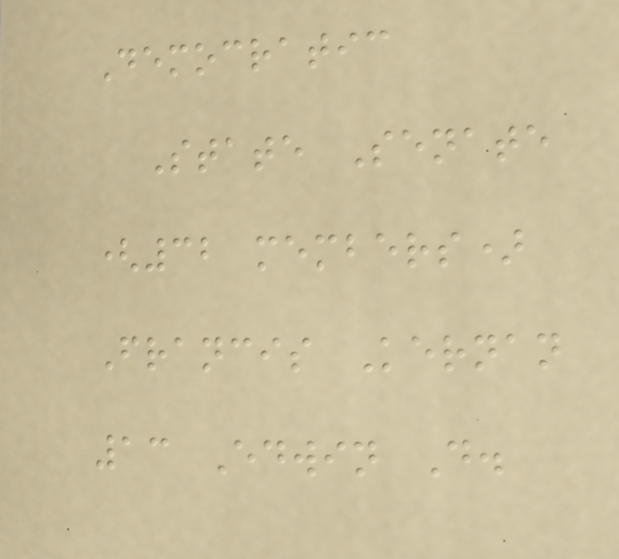Democratic
State Senate
(32 members)
Francis Kernan
13 Edwin D.
